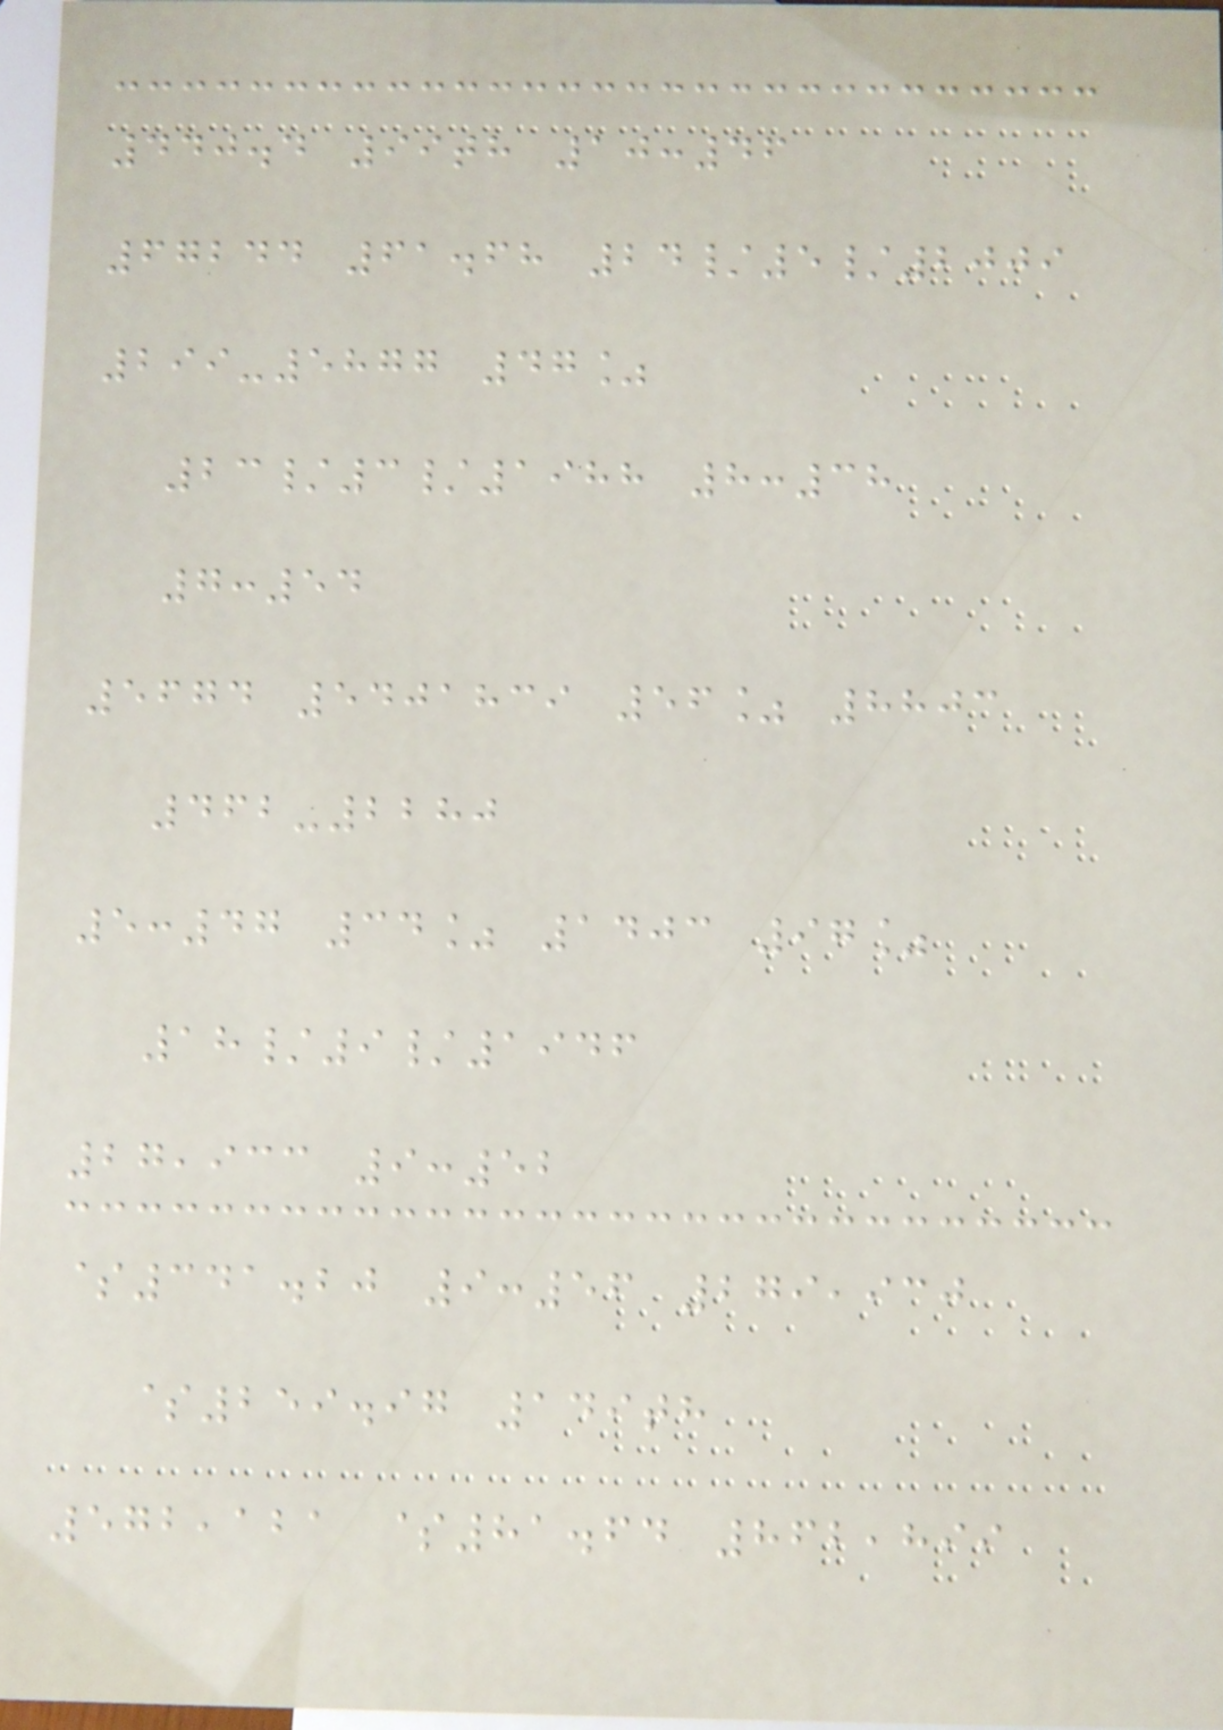440.4 99th 10:46
67244 61.68 24/5/2009
299-5877 47%
23/3/1988 8:38
7:54
5674 5401839 56% 8803
462-2280
5:47 34% 1403 97%
18/9/1946
27,933 9:52
$341.20 9:56 279,930
$259.97 149th
572,121 $81.64 862,899
